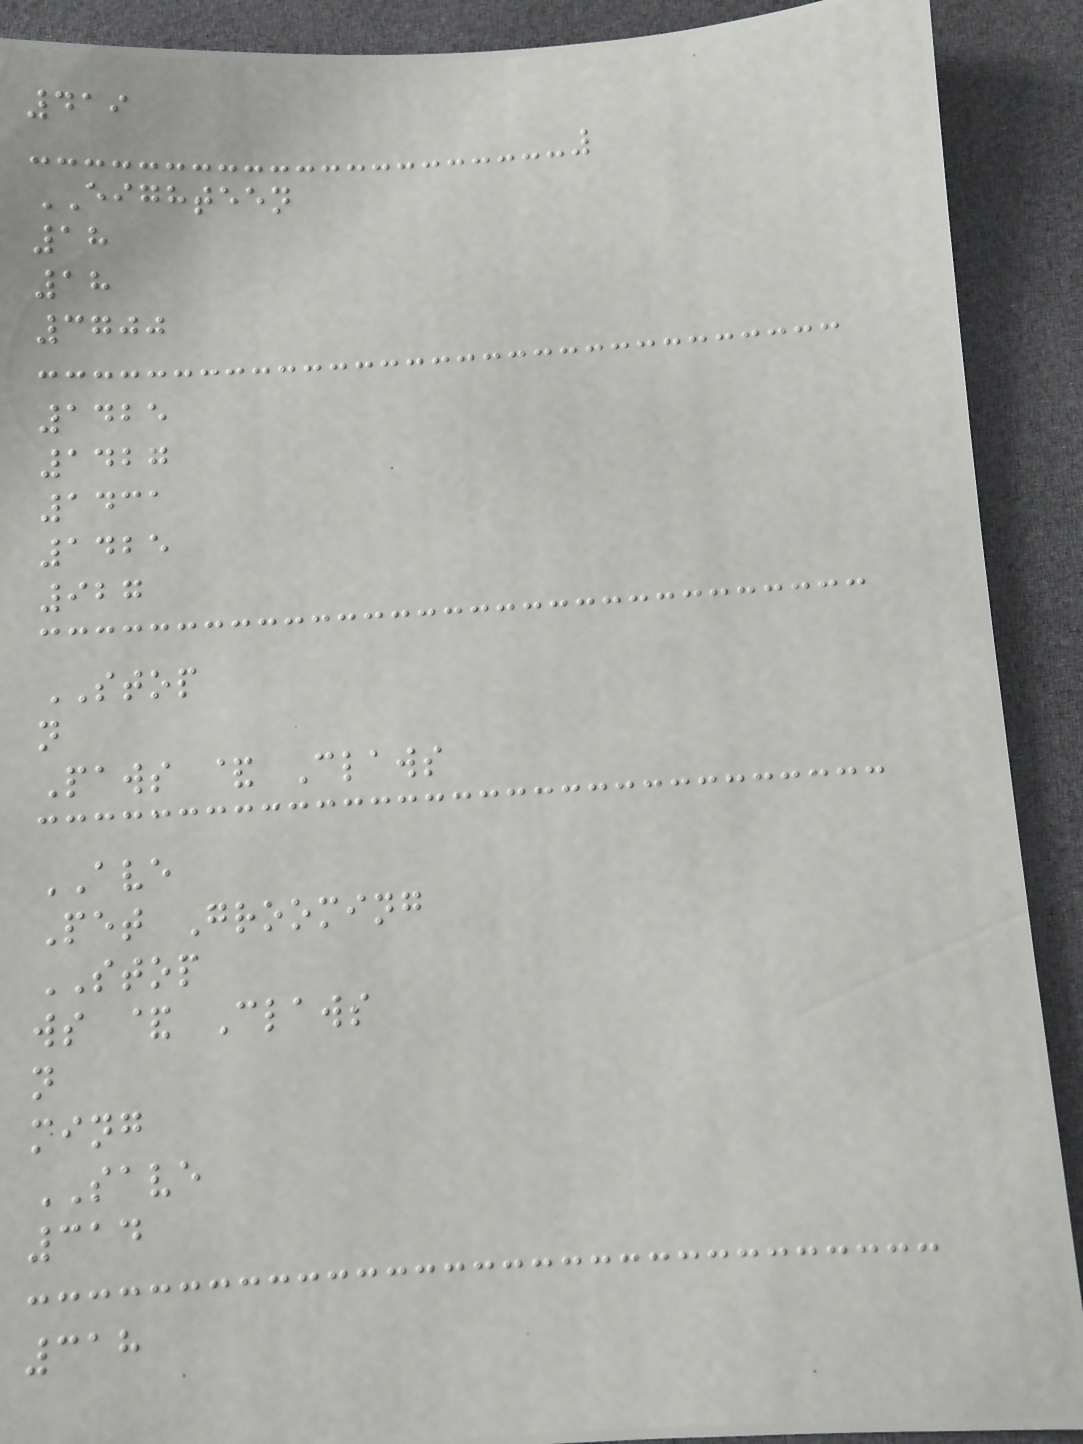419
EIGHTEEN
18
18
3700
1425
1427
1431
1425
927
STOP
n
Paws & Claws
AVE
Pet Grooming
STOP
ws & Claws
n
ming
SAVE
314
318
